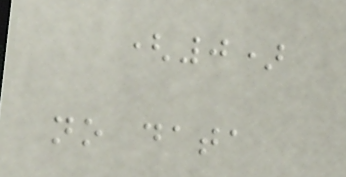(0)
no data
